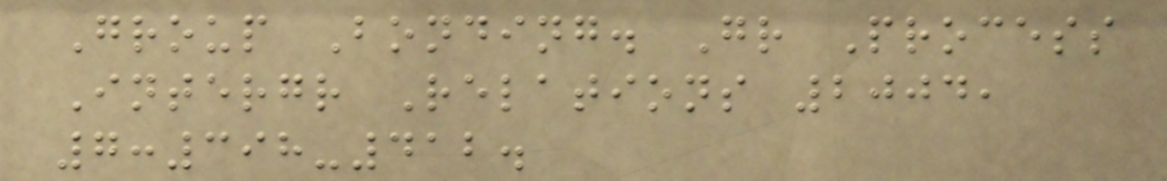Group Bonding. Gr Process
Intergr Relations 2004,
7:398-412.
